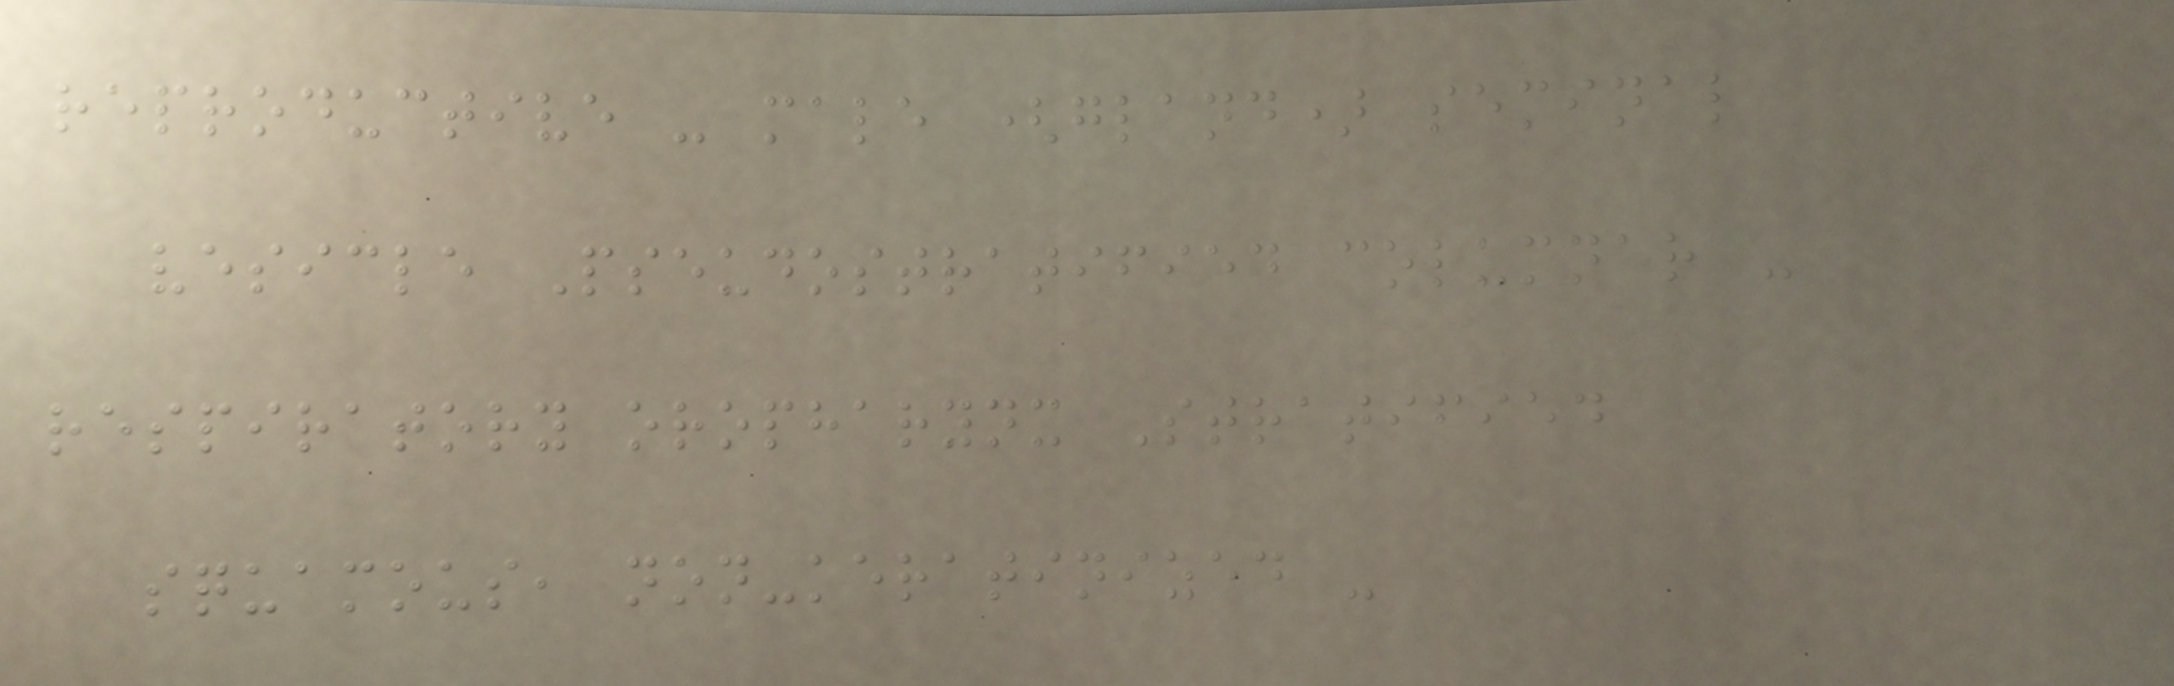reproductive - male (gland) seminal
vesicle Pseudostratified columnar -
respiratory oropharynx Stratified
squamous, non-keratinized -
